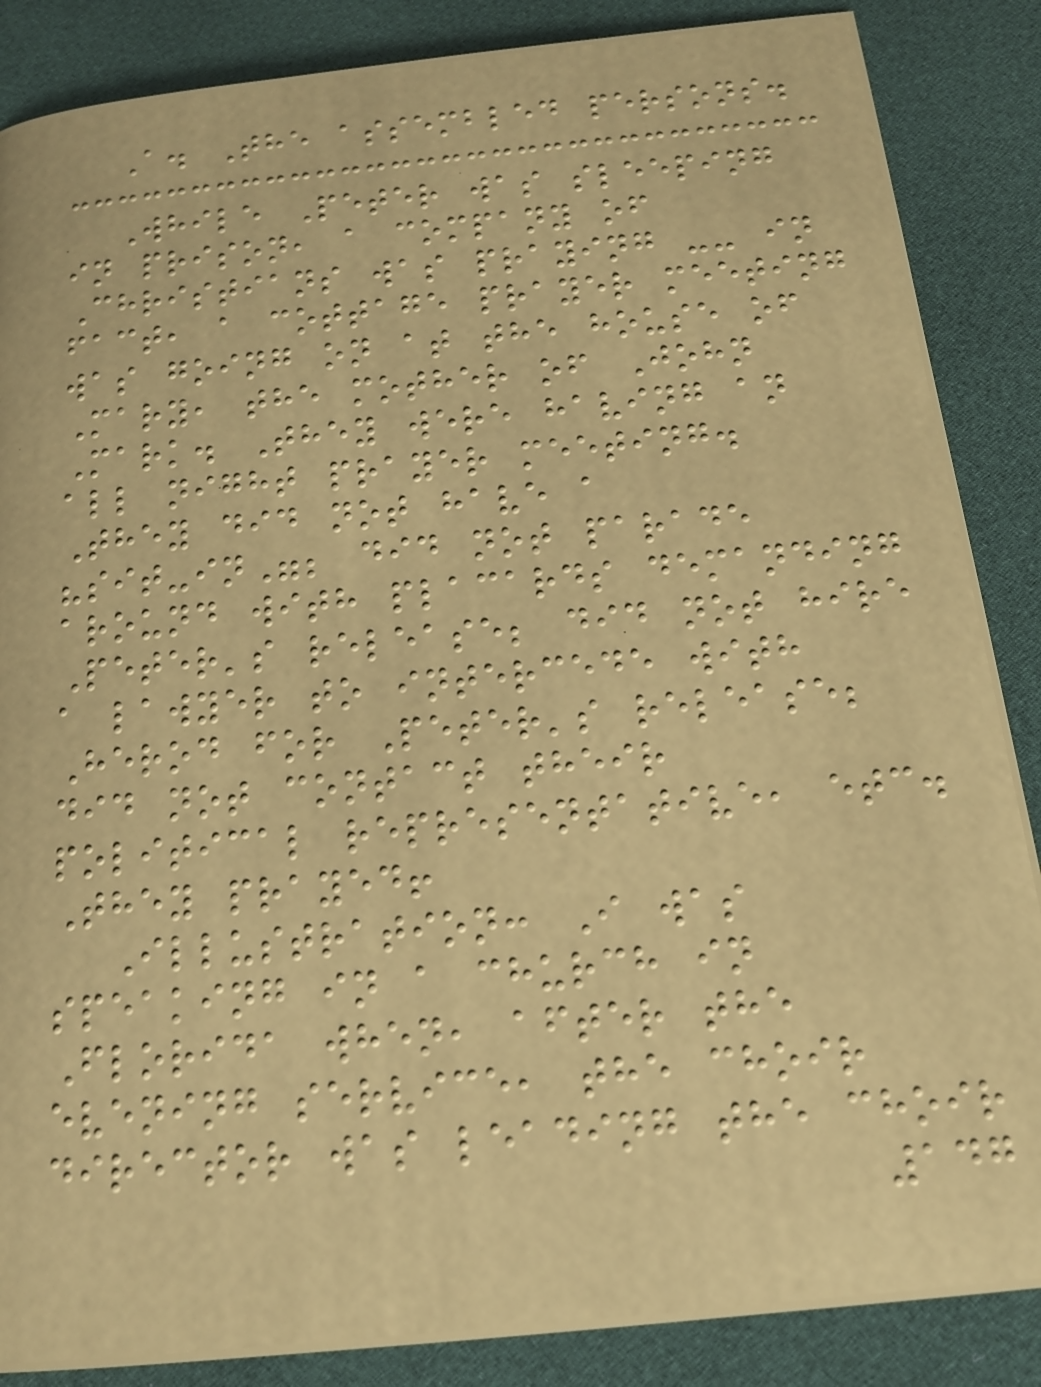A. The assembled persons.
While Peter was sleeping
in prison, a company of
Christians was praying -- in
fact, a cottage prayer meeting
was going on at the house of
Mary, the mother of John
Mark. They were having an
all night prayer meeting.
They did not have a
"sit-in"; did not parade
around with placards demanding
Peter's release; did not hire
a lawyer to intercede with
Herod for Peter's release;
did not contact their
political representative, etc.
They prayed!
Illustration: I was
speaking in a church in
Florida when, after the
evening service, the choir
director was leading the choir
147
